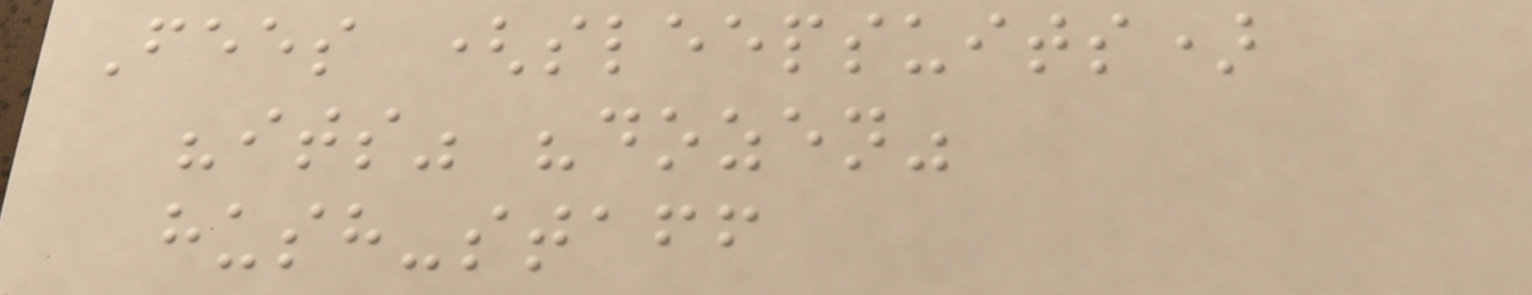Fees (sleepsuits)
"its" "dozen"
hush-staff
